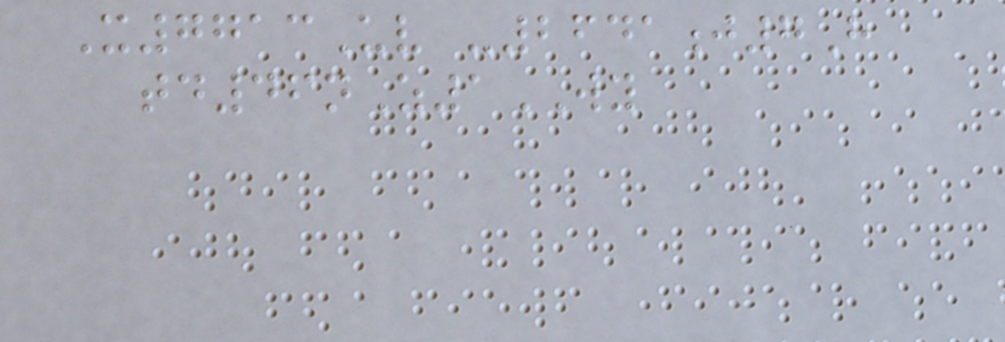X7713Uv -2641j7H
td46nZ1WY
